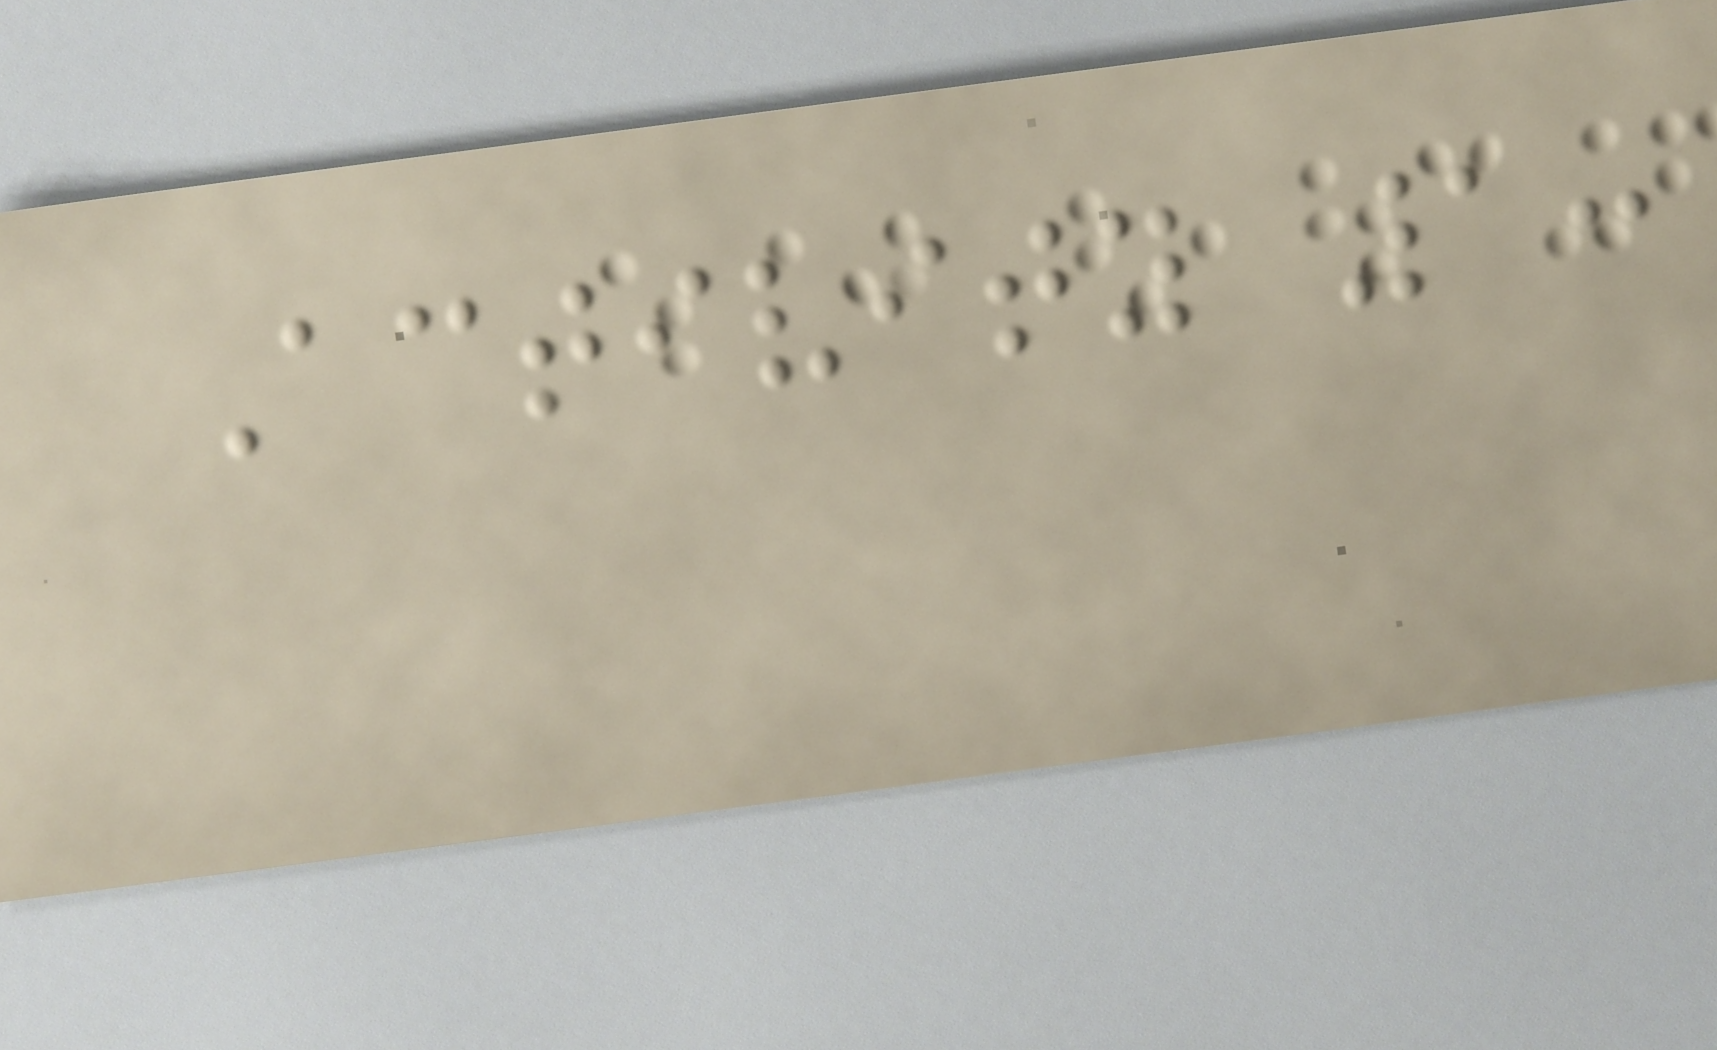Activity 1:
